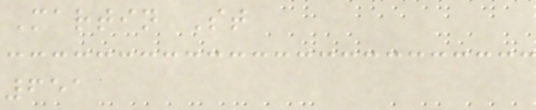Martin St
651
